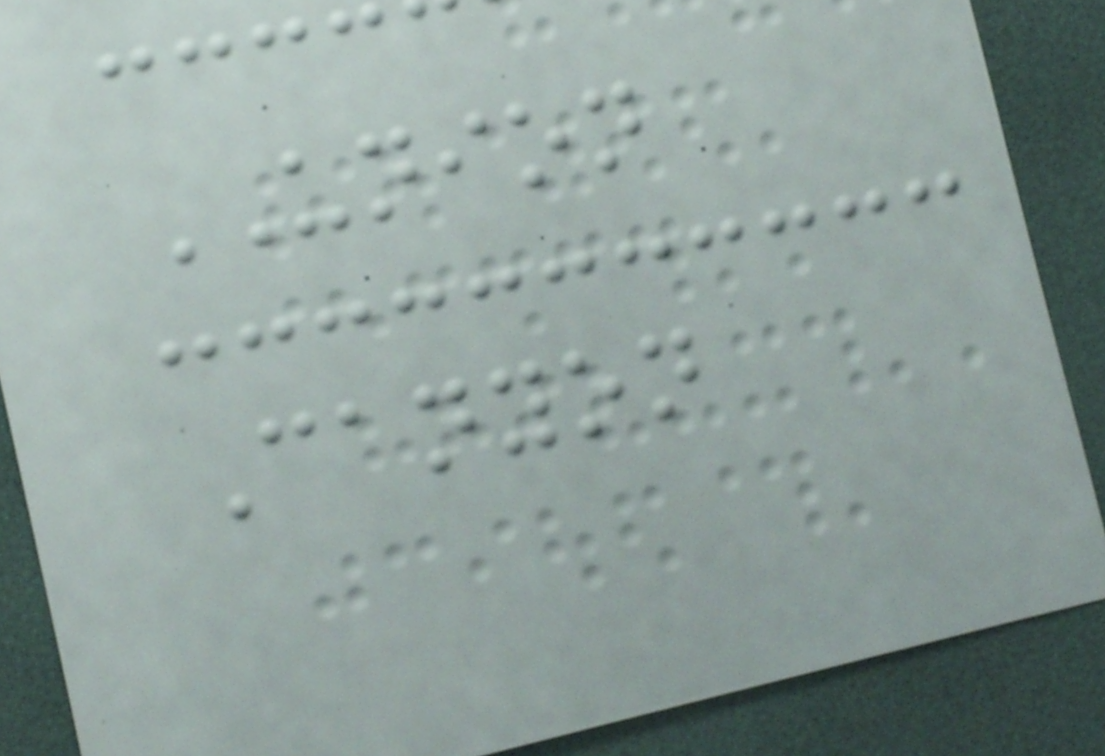UNION
Canyon
